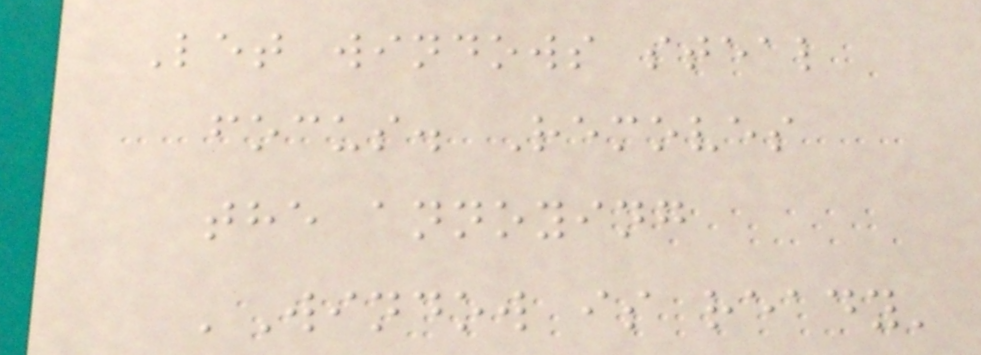Let windows steal
focus. Removes
the annoying
'Window is ready'
